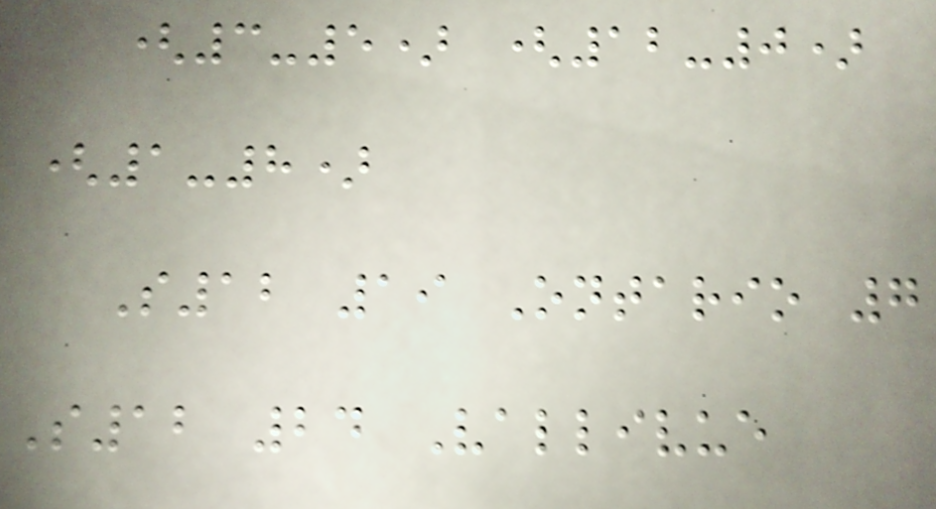(3-5) (12-0)
(1-8)
S12 19 Ontario 7
S12 24 Vallivue
